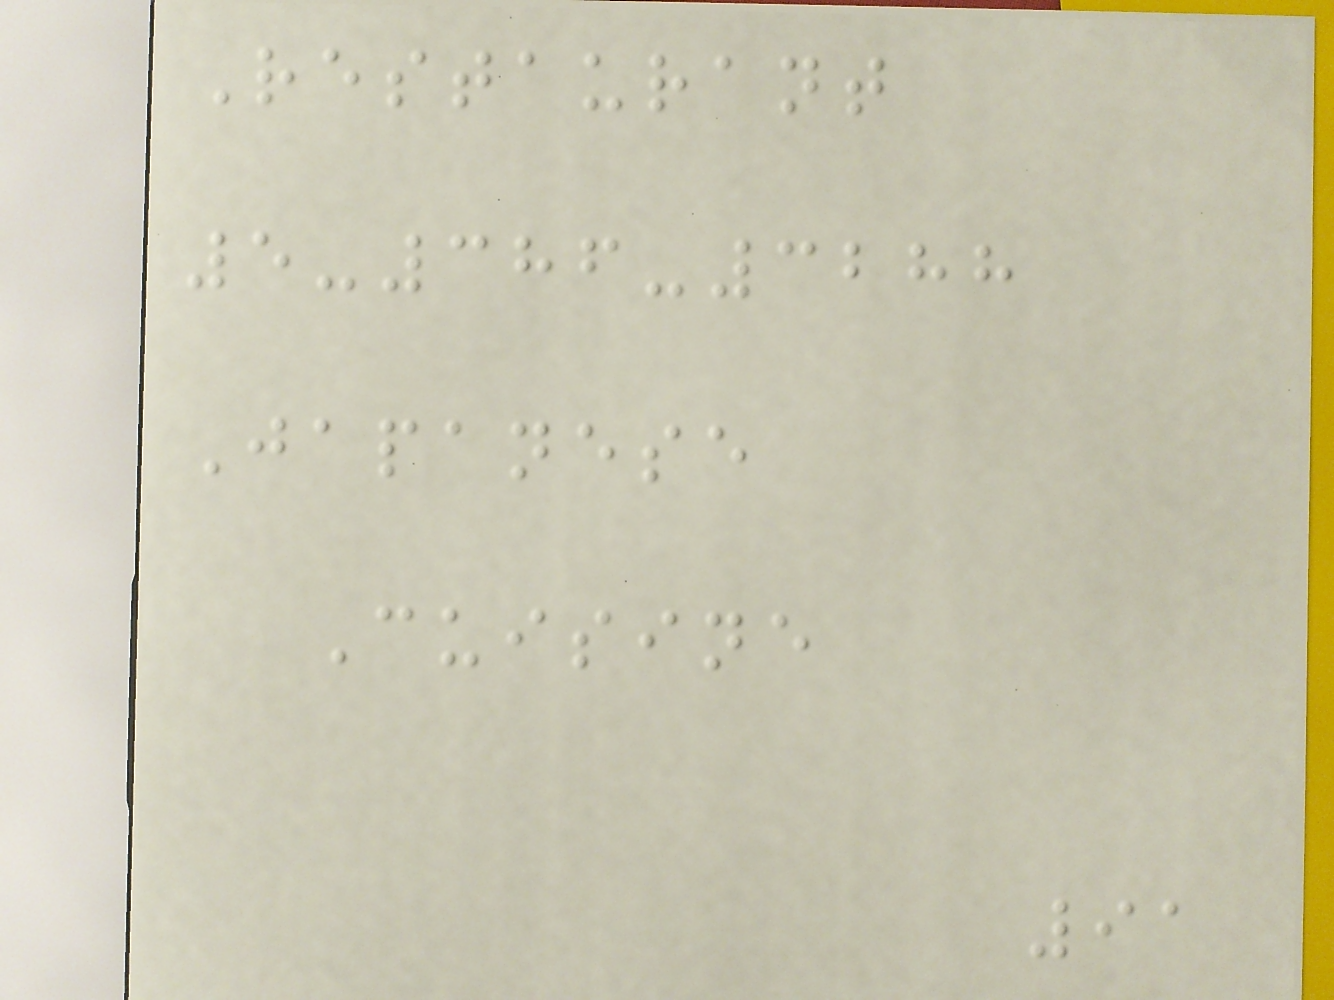Restaurant
5-386-3288
Japanese
Cuisine
91
